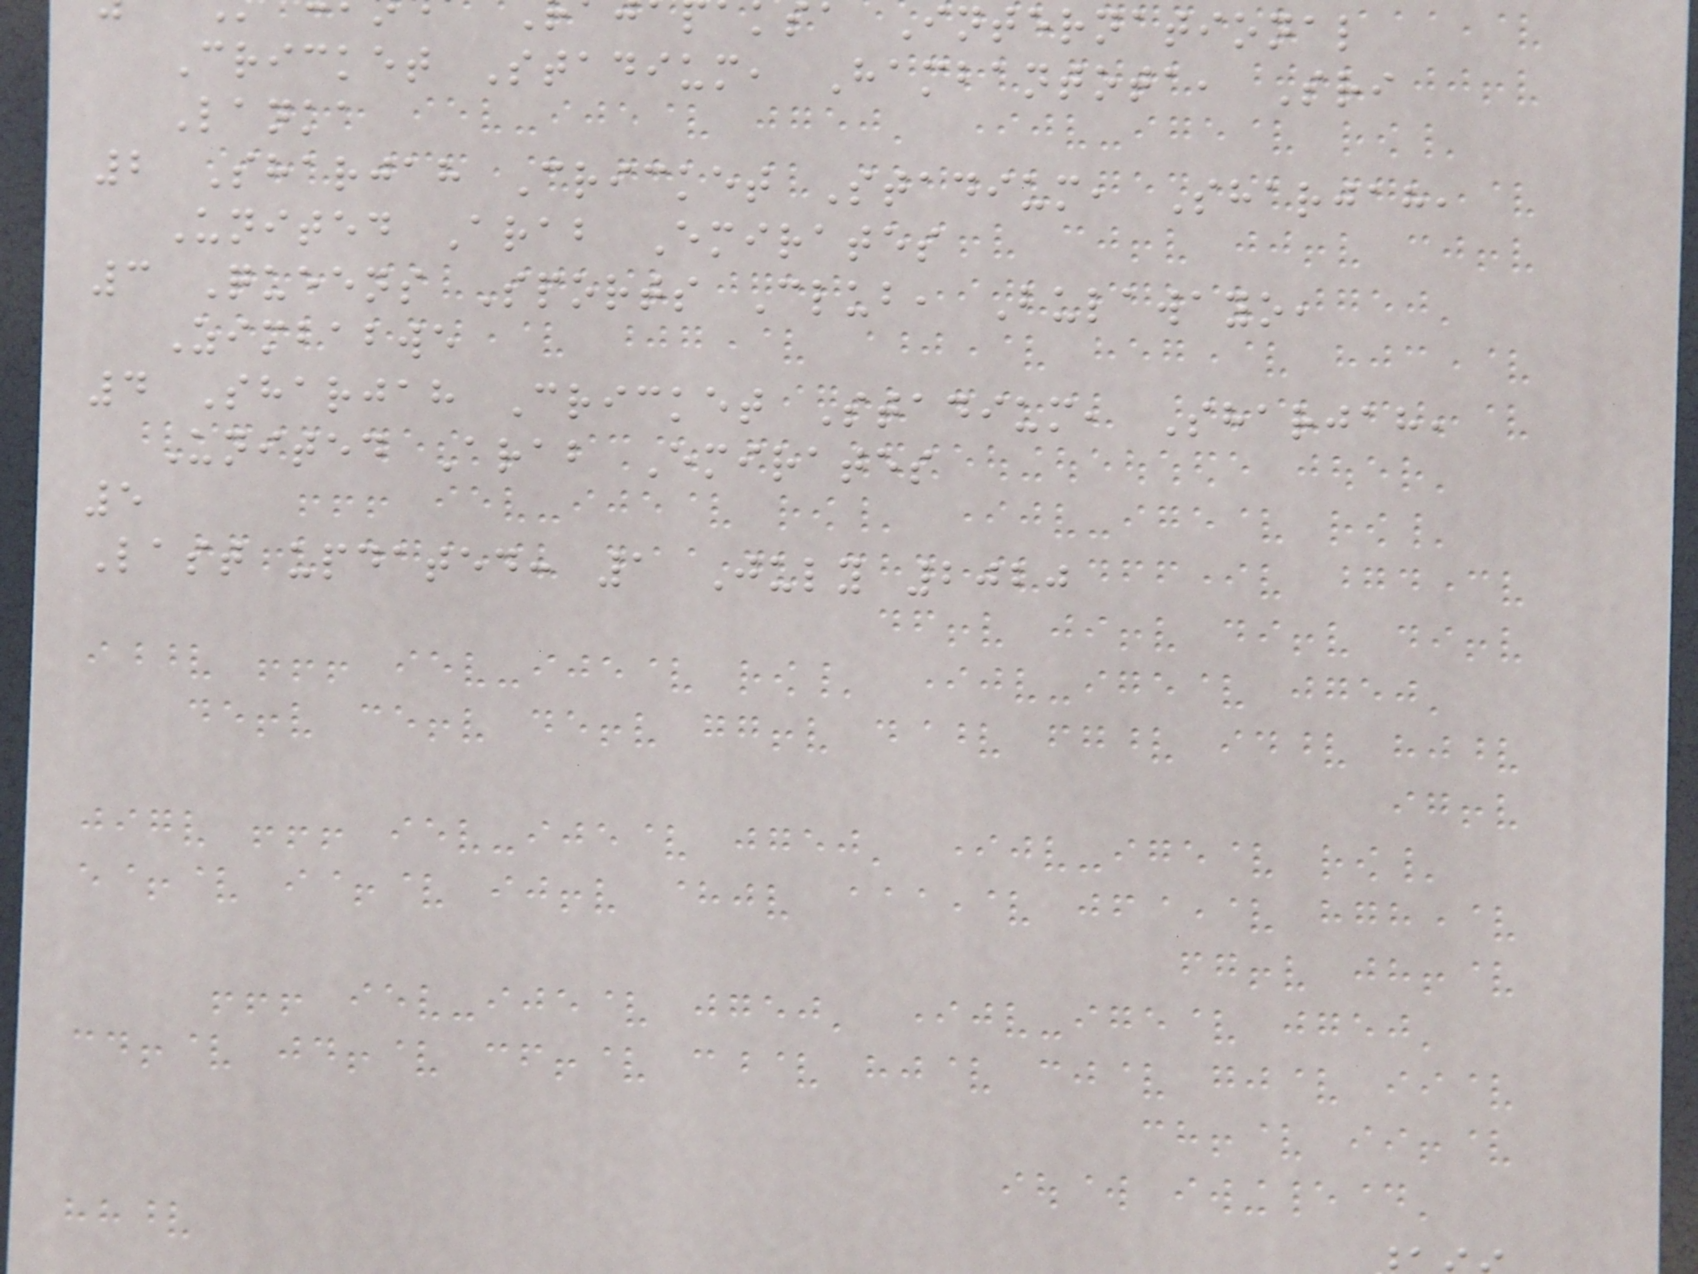a International
Cricket Stadium, Hambantota, Sri
Lanka
2 Sharjah Cricket Stadium, Sharjah,
United Arab Emirates
3 Queens Sports Club, Bulawayo,
Zimbabwe
4 Sharjah Cricket Stadium, Sharjah,
United Arab Emirates
5
Last updated: 1 July 2020
